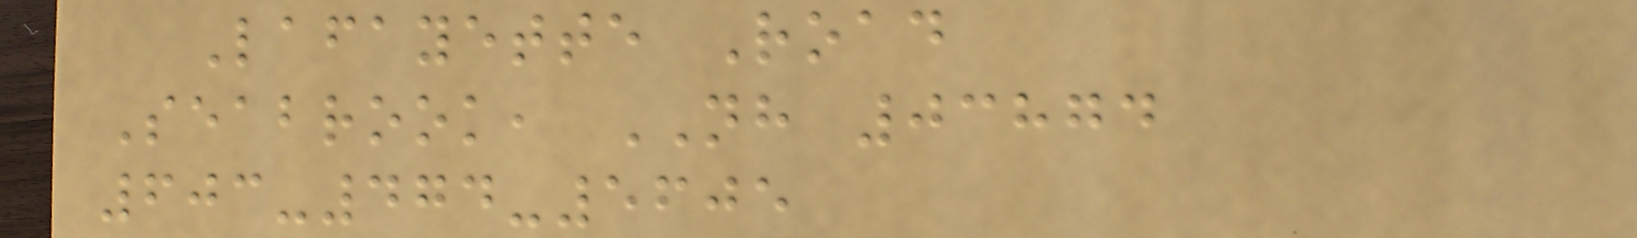Lafayette Road
Seabrook, NH 03874
603-474-5605
